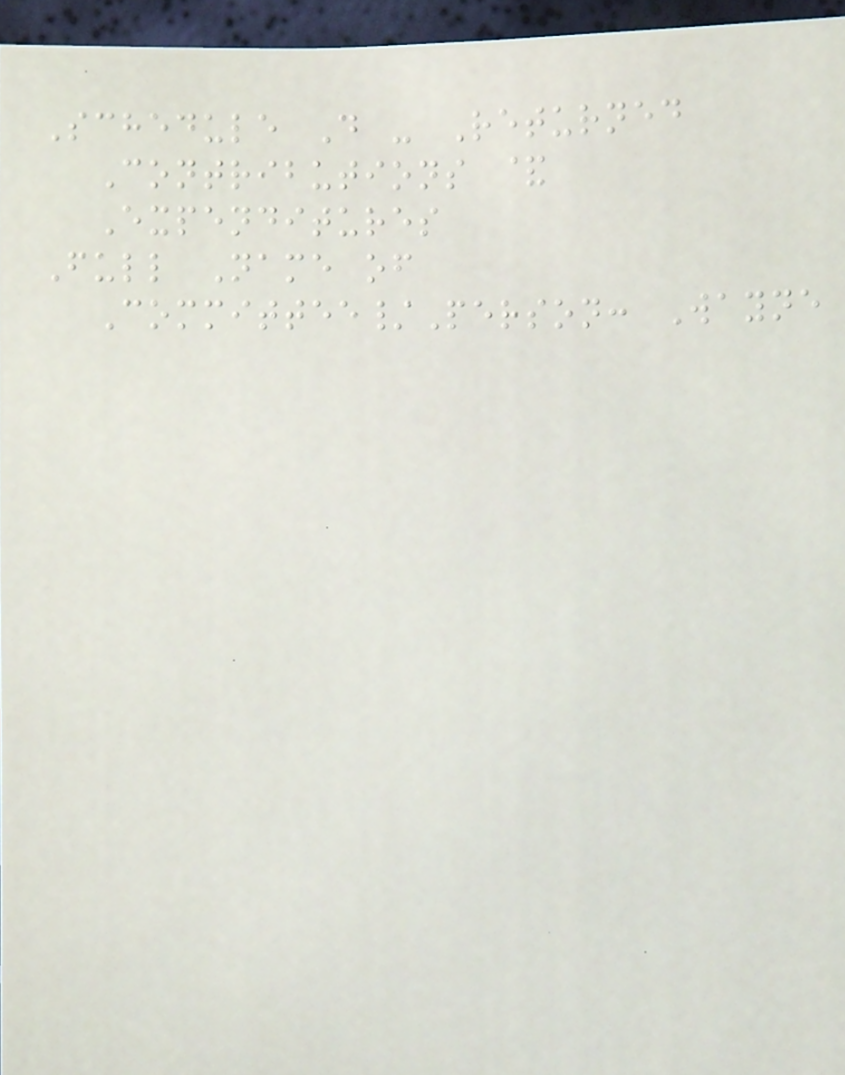Schedule D - Returned
Contributions &
Expenditures
Full Name of
Committee/Person: Wayne
